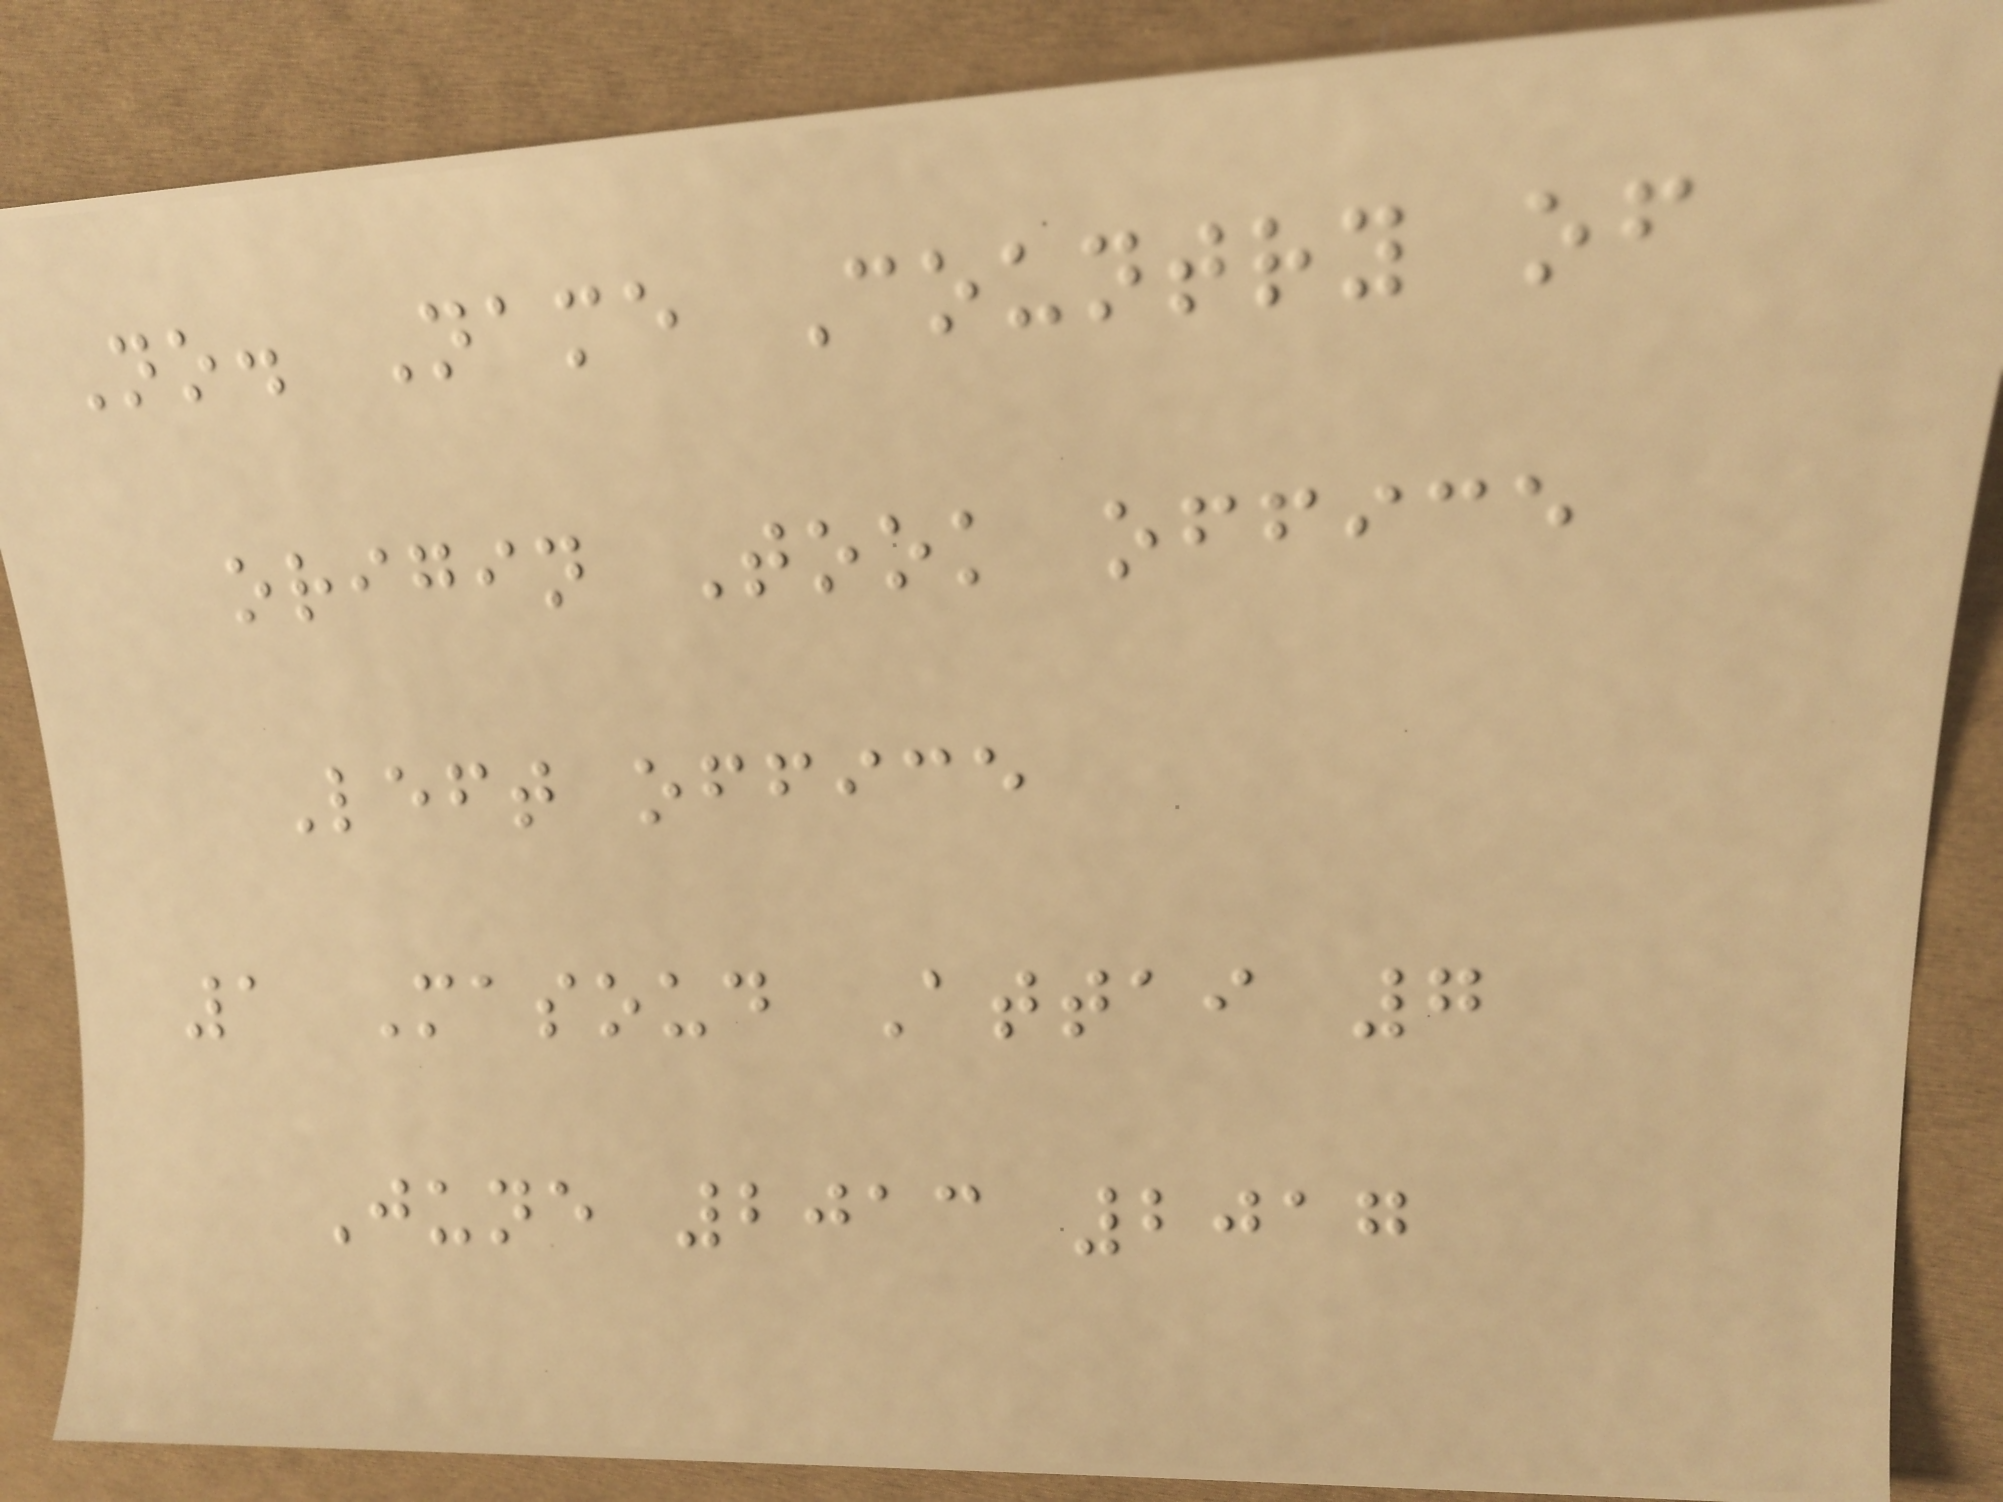No. Name Country of
origin Took office
Left office
1 Masoud Attai 7
June 2013 2017
